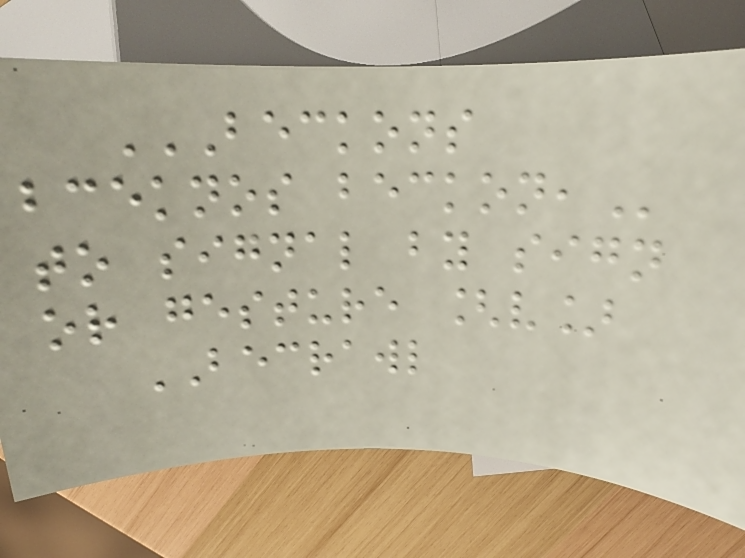BECKONS
BCEKNOS BECKON,
to signal by sign
or gesture [v]
BECRAWL
